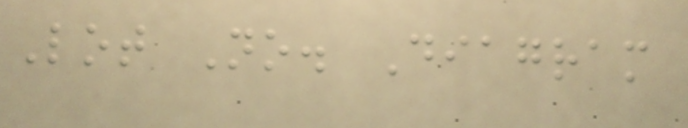Lot No. Diagram
